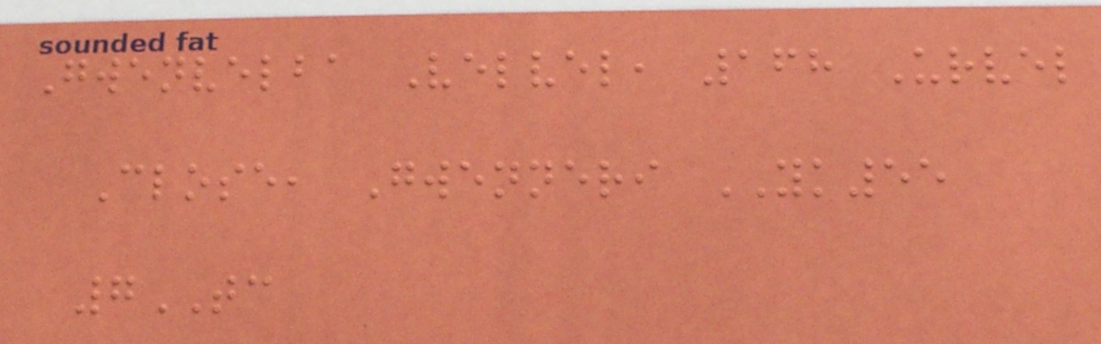Gwenvelba Velvel, 168 Urvel
Close, Gwenneri YK55
7TC
